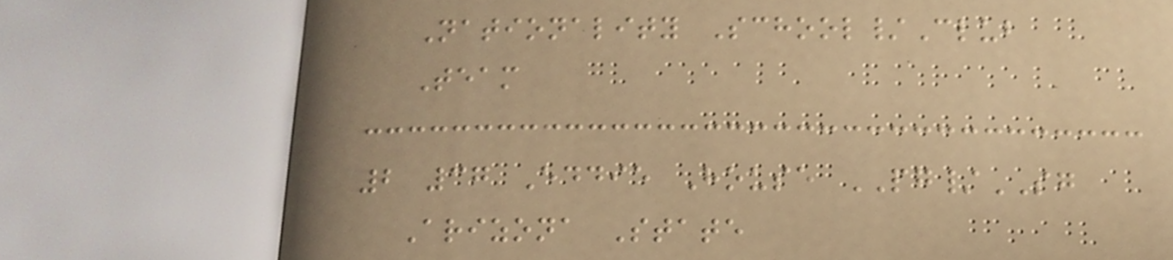Nationality School/Club
Team
2 37 Eddie House PG/SG
Arizona State
